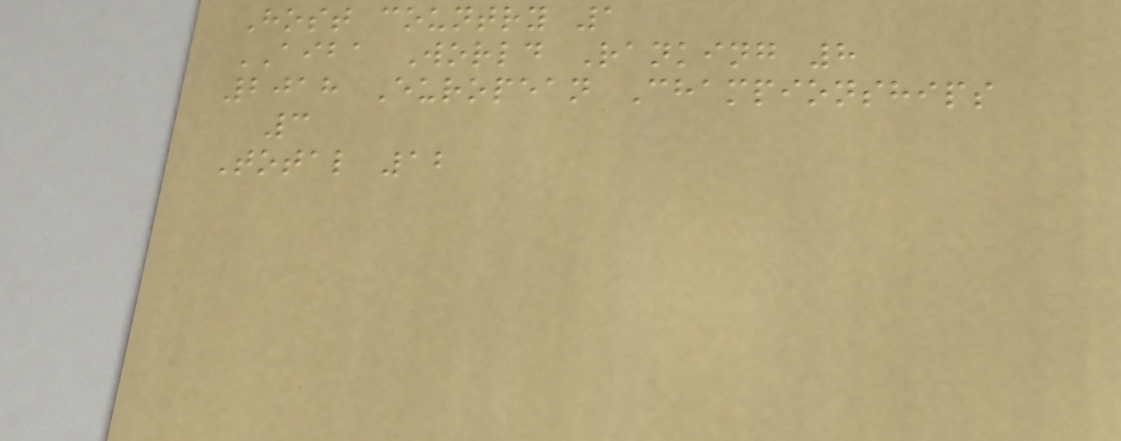Host country 1
AIBA World Ranking 8
2018 European Championships
3
Total 12
